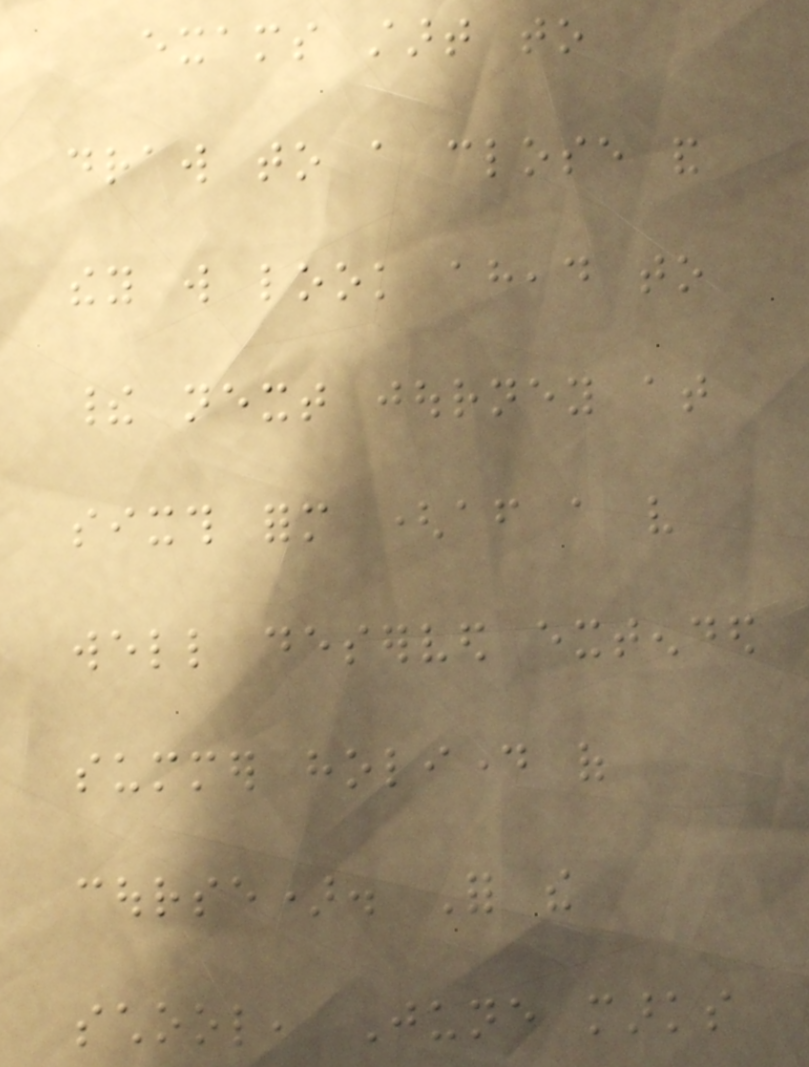exams start to
draw to a close and
they will look ahead to
their next journey at
sixth form (after a very
well deserved extended
summer holiday of
course). For the
school, June marks
